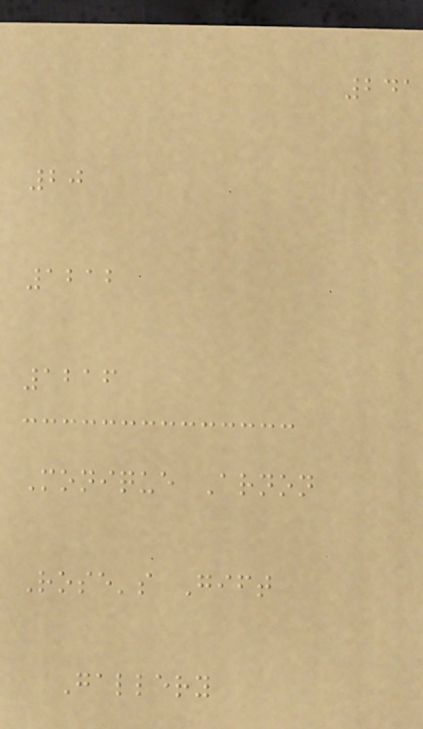241
20
1212
1216
Monique Arnon
Rose's Gift
Gallery
